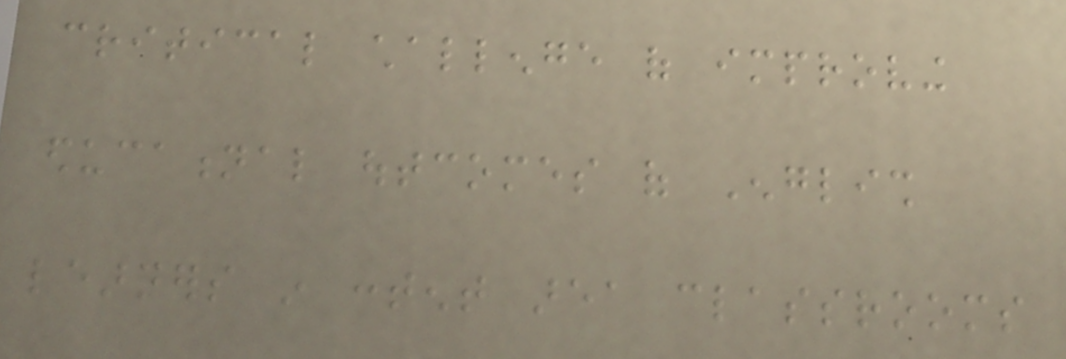critical challenge of improving
educational outcomes of English
learners in content area classrooms
